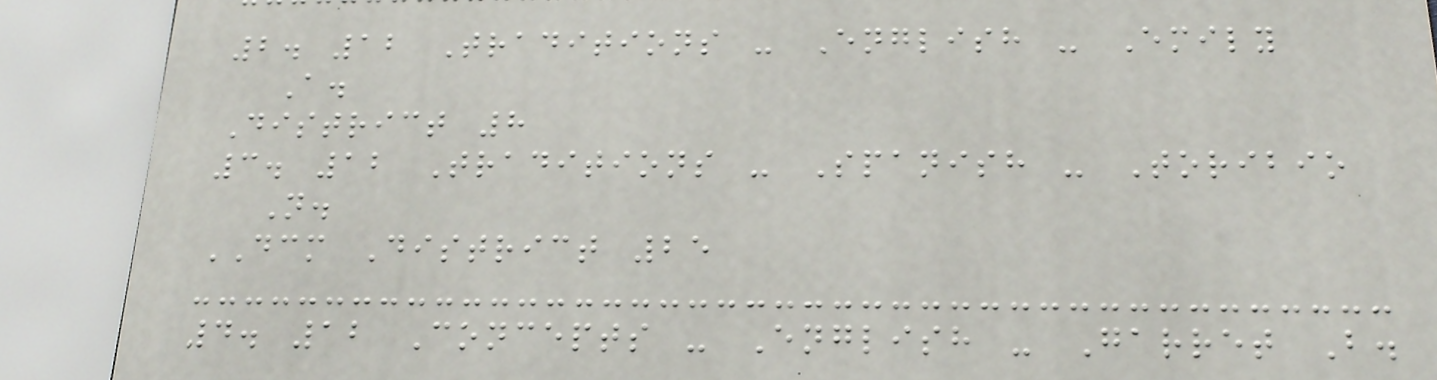2. 12 Traditions - English - Emily
A.
District 8
3. 12 Traditions - Spanish - Toribio
N.
DCM District 25
4. 12 Concepts - English - Garret B.
